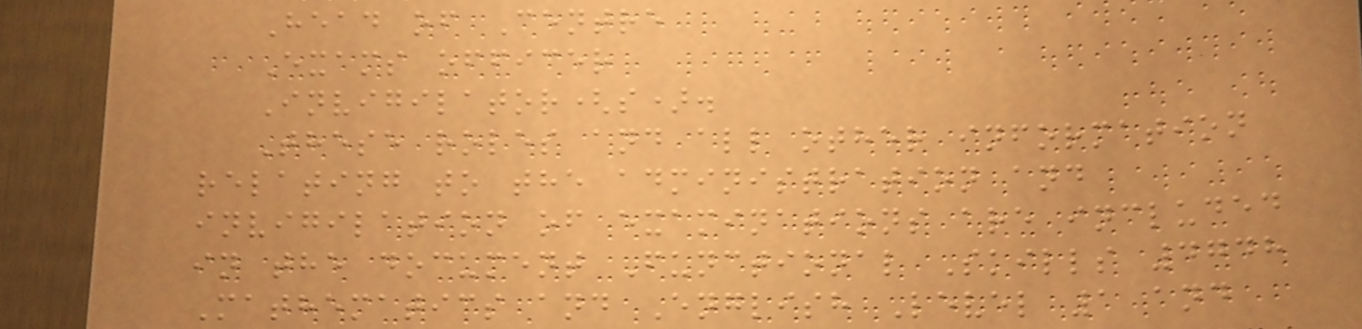Head of Centre
Exams officer
Invigilator(s).
These roles and all other information
relating to the administration and
invigilation of examinations are included
in the document Functional Skills 4748
Mathematics and English Level 1 and
